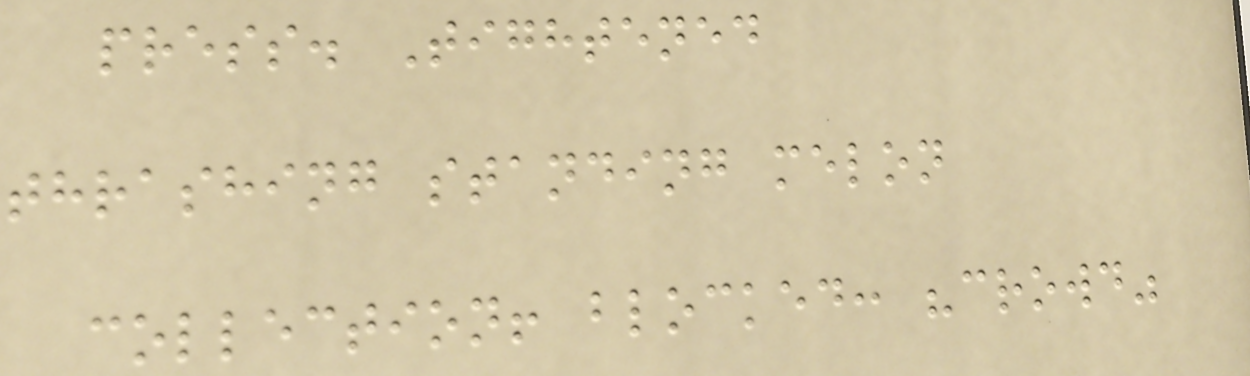press. Tightened
thrashing standing melon
collection! blocked: "crowd"
